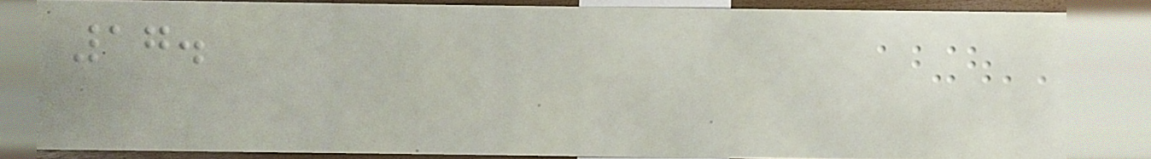17.
